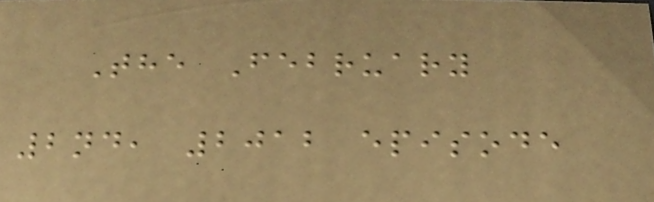The February
2nd, 2012 episode
